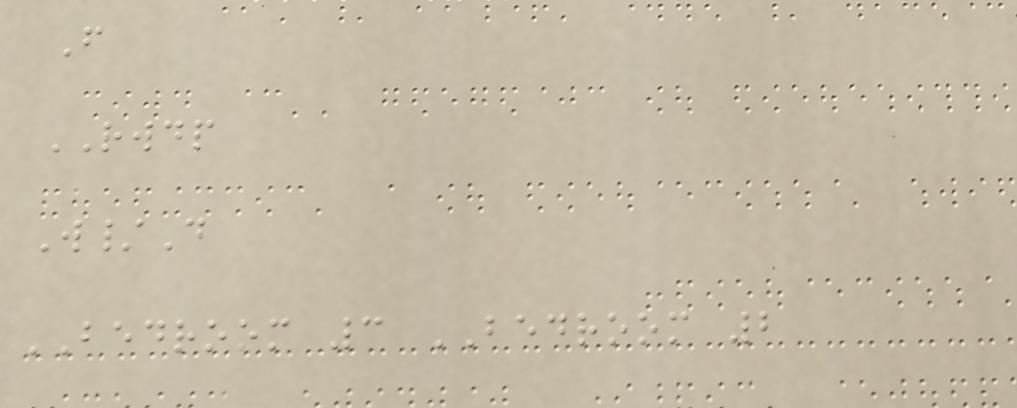F
RWDP
W/D
BEDROOM 3 BEDROOM 2
